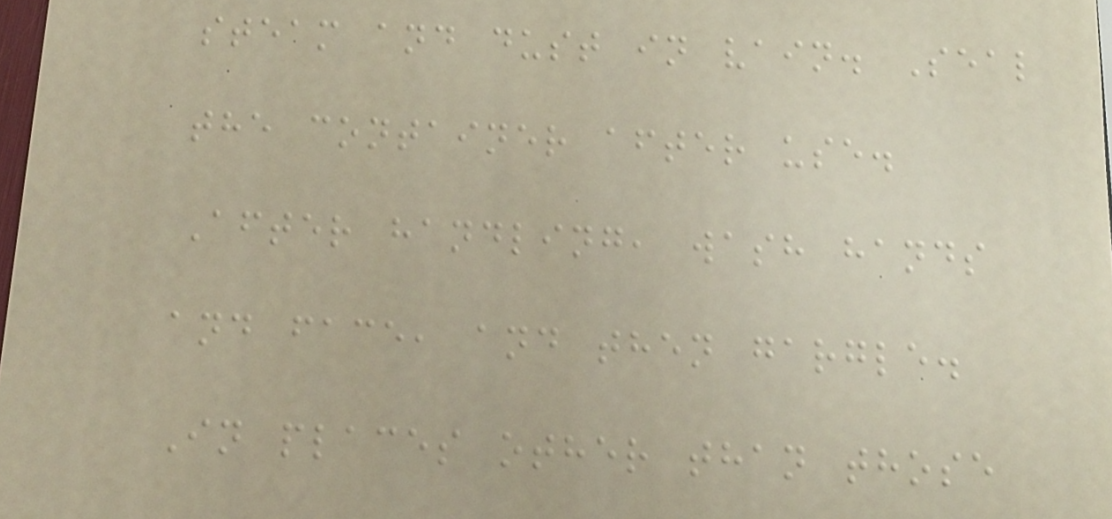steam and dust in vain. Seal
the container after use.
After handling, wash hands
and face, and then gargle.
In places other than those
